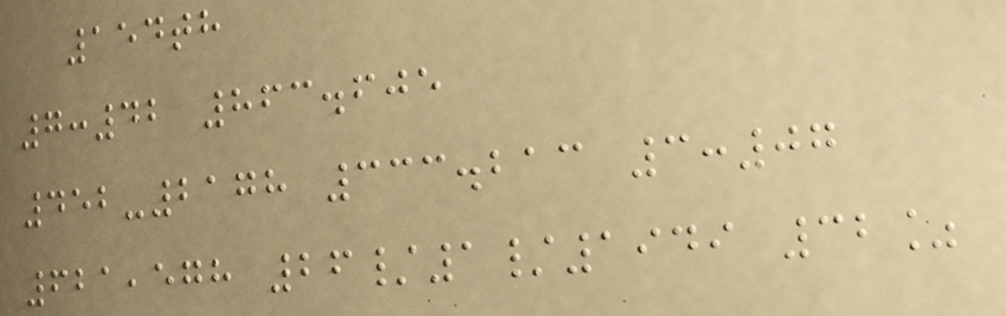154th
7:42 863.605
452-2178 333.213 3:07
621,578 26/1/1949 32%
